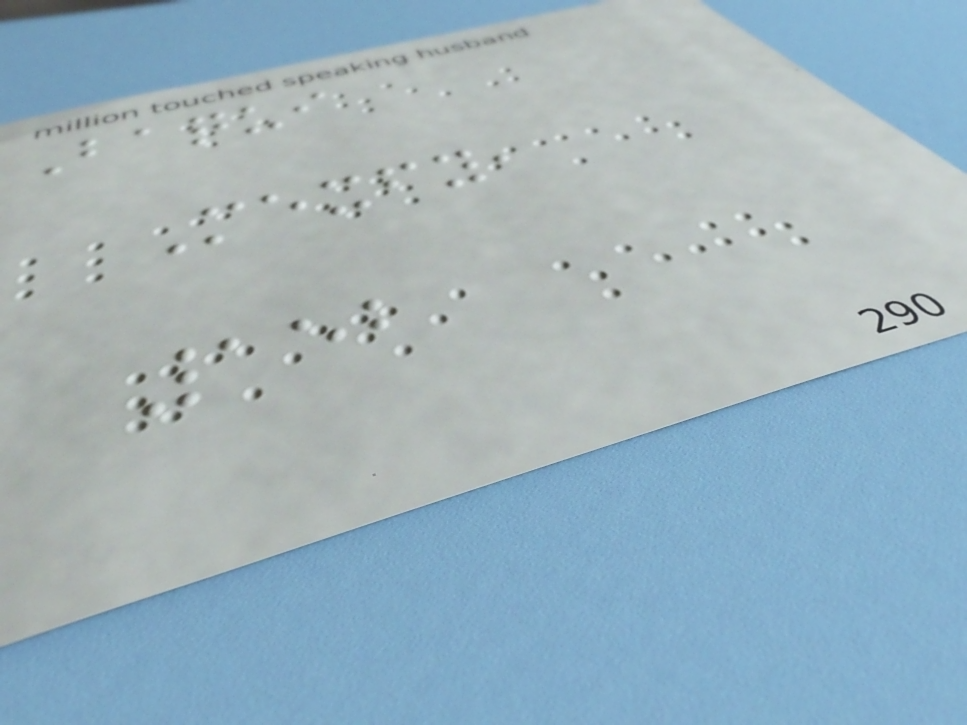Baqui
Mexfy,
152
